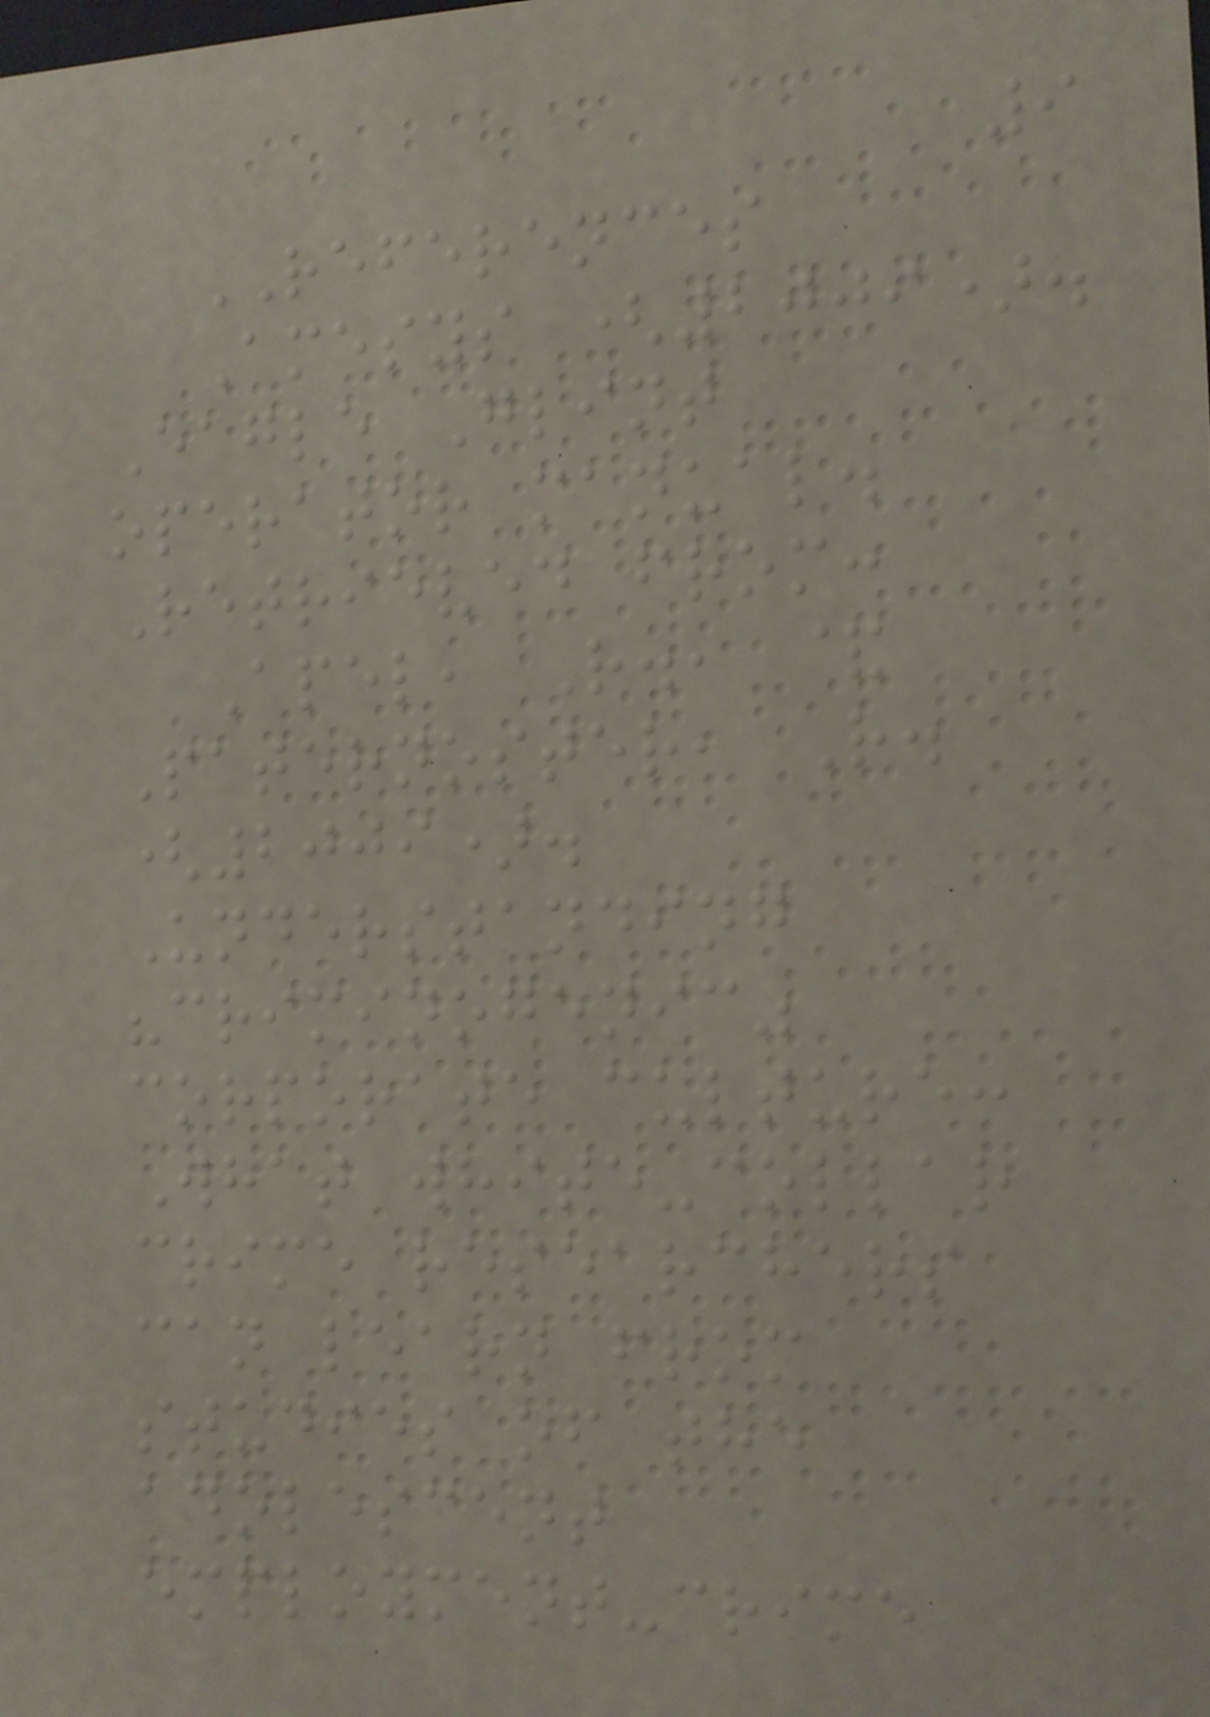9
REFERENCES
Amesys (2009).
Eagle Glint
operator manual.
Retrieved from:
Apel, R., &
Paternoster, R.
(2009).
Understanding
"criminogenic"
corporate culture:
What white-collar
crime researchers
can learn from
studies of the
adolescent
employment-crime
